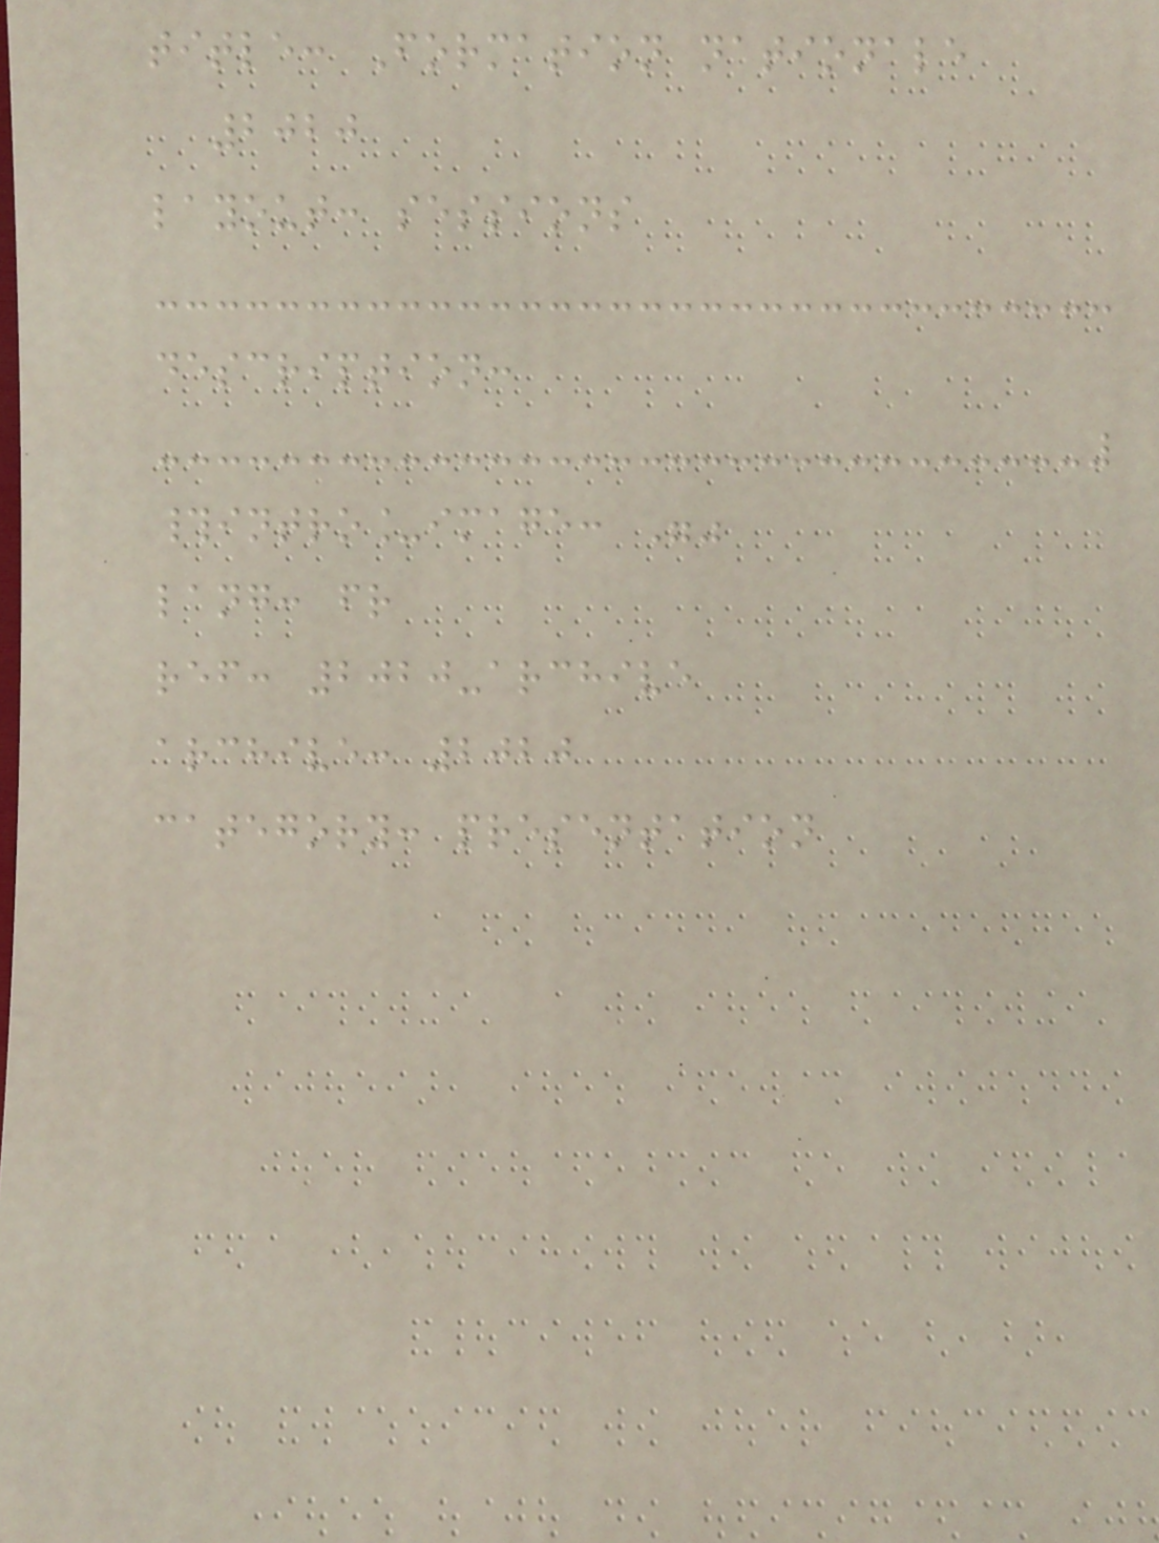title: Formation nationale
2020
layout: sessions
description:
#intro_image: ""
lang: fr
ref: 2020-archive
archive: 2020
category: presentation
